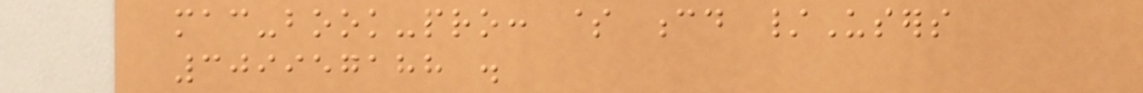mac-book-pro: $ cd /Users
309957188 .
